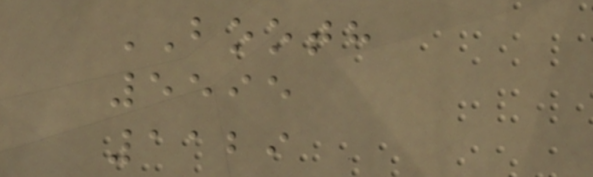BOOTH
5595
1129
